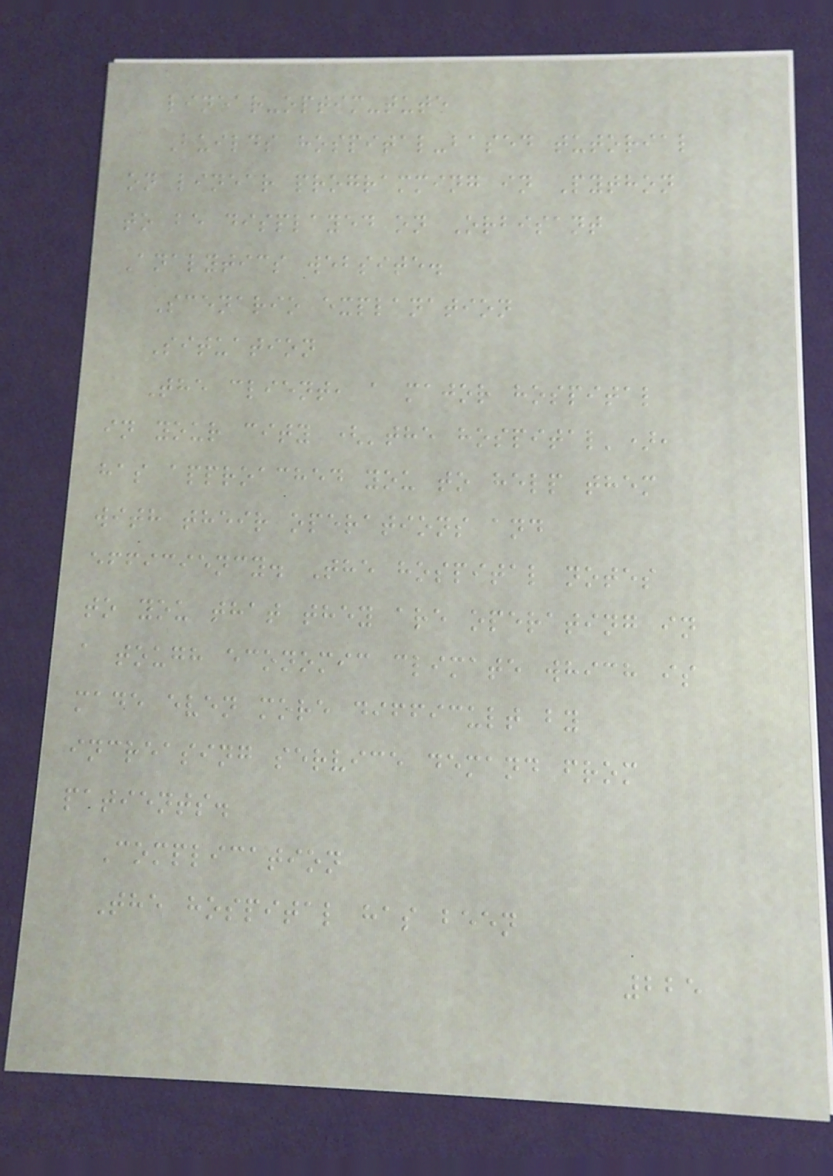linear-optim-tute
Builds hospital-based tutorial
on linear programming in Python
to be displayed on Orbisant
Analytics website.
Scenario explanation
Situation
The client, a major hospital
in your city ('the hospital'),
has approached you to help them
with their operations and
efficiency. The hospital notes
to you that they are operating in
a tough economic climate which is
made even more difficult by
increasing service demand from
patients.
Complication
The hospital has been
225
